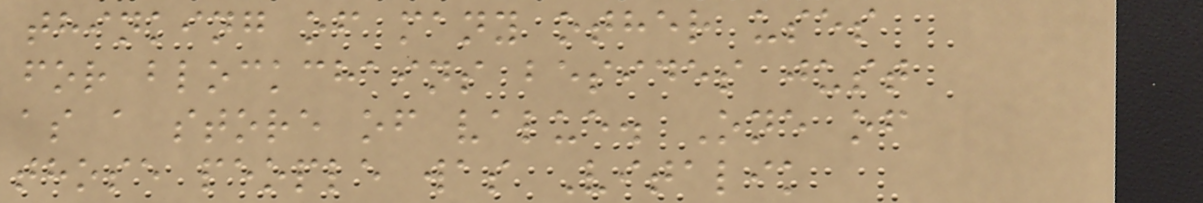thinking of many other uses
for blockchains besides just
as a store of value. One of
those people was Vitalik
